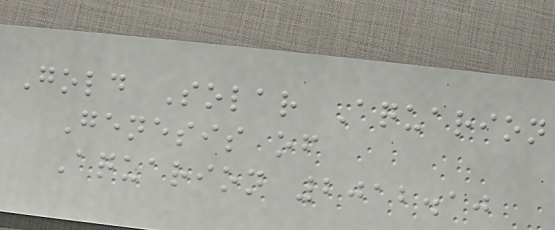Gold Solar Aquarion
Genesis of
Aquarion 2012.10
